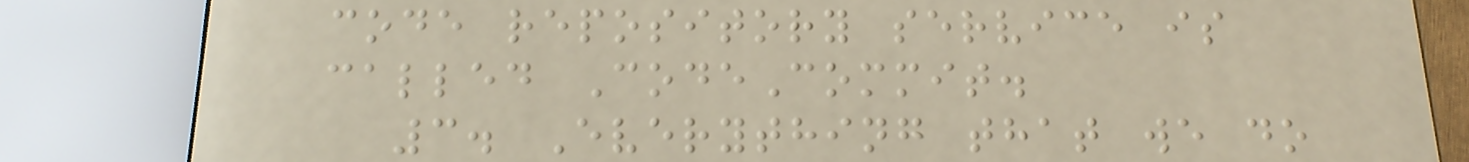code repository service is
called CodeCommit.
3. Everything that we do
